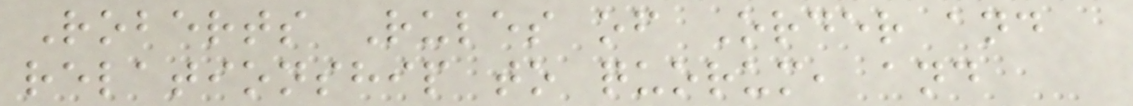Roberts Rules of Order and
relationship to quorum, and
